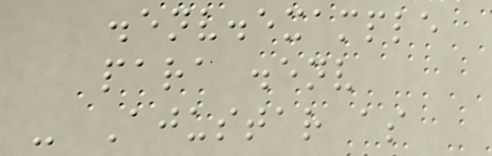.env.example
para .env
- Ajustar as
